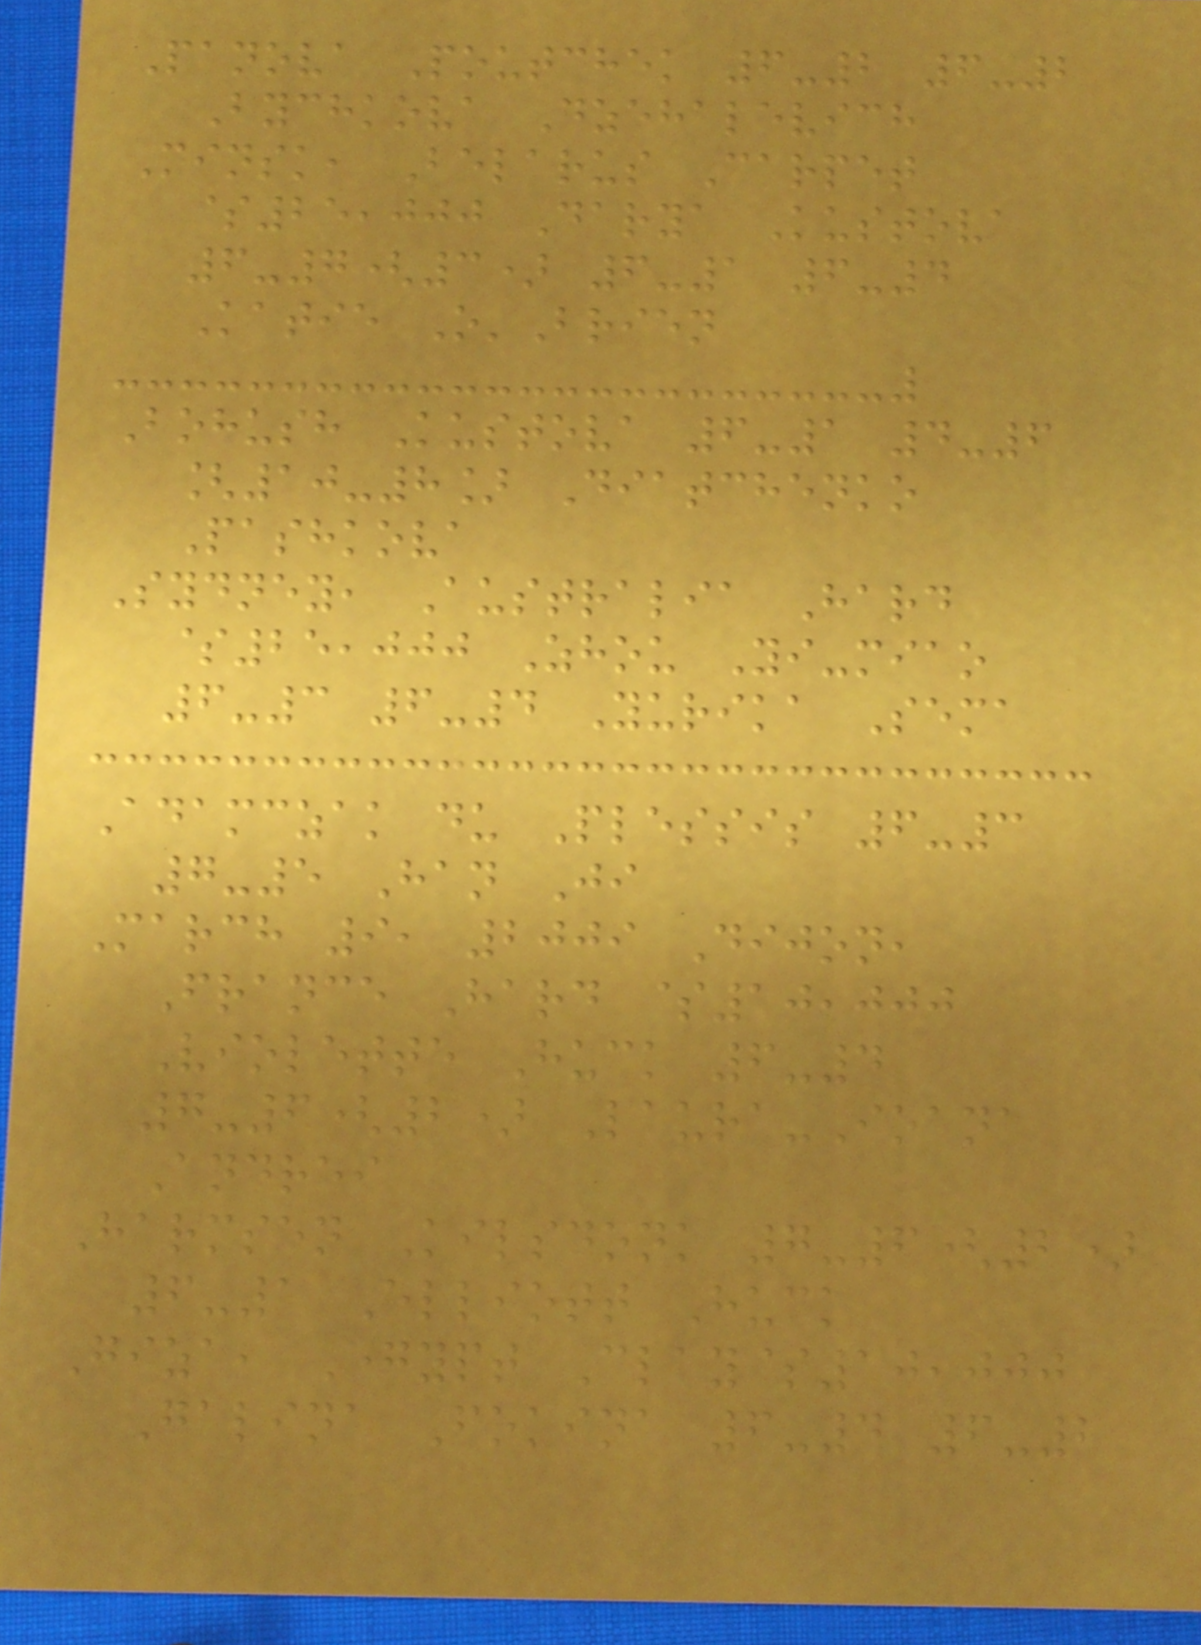Panova Poutchek 6-2 6-2
Bychkova Dzehalevich
Minsk, Belarus Carpet
$25,000 Darya Kustova
6-7(3) 6-1 6-4
Katie O'Brien
Bohush Kustova 6-1 4-6
[10-8] Diatchenko
Pashkova
Sydney, Australia Hard
$25,000 Zhou Yi-miao
6-3 6-4 Yurika Sema
Adamczak du Plessis 6-3
7-5 Han Ji
March 9, 2009 Dijon,
France Hard $10,000
Violette Huck 6-4
7-6(2) Laura-Ioana
Andrei
Harmsen Kilsdonk 7-6(2)
6-1 Elliott Huck
Giza, Egypt Clay$10,000
Galina Fokina 6-4 6-2
